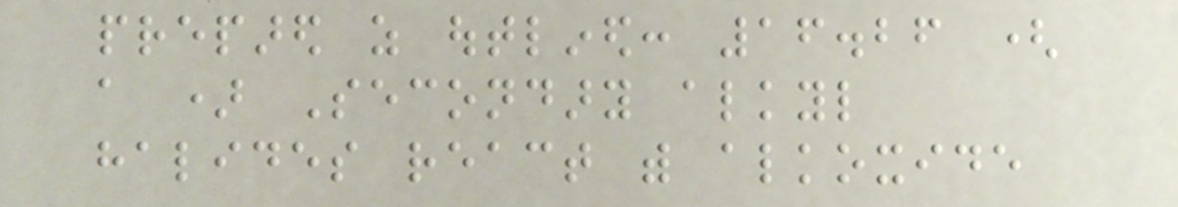prepared as outlined: 16.26 (
a ) Secondary alkyl
halides react with alkoxide
